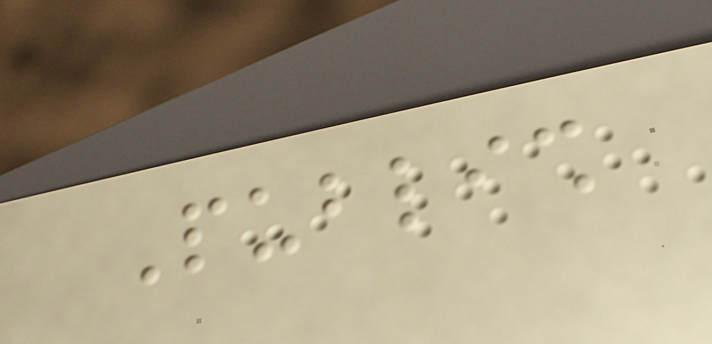Publish
